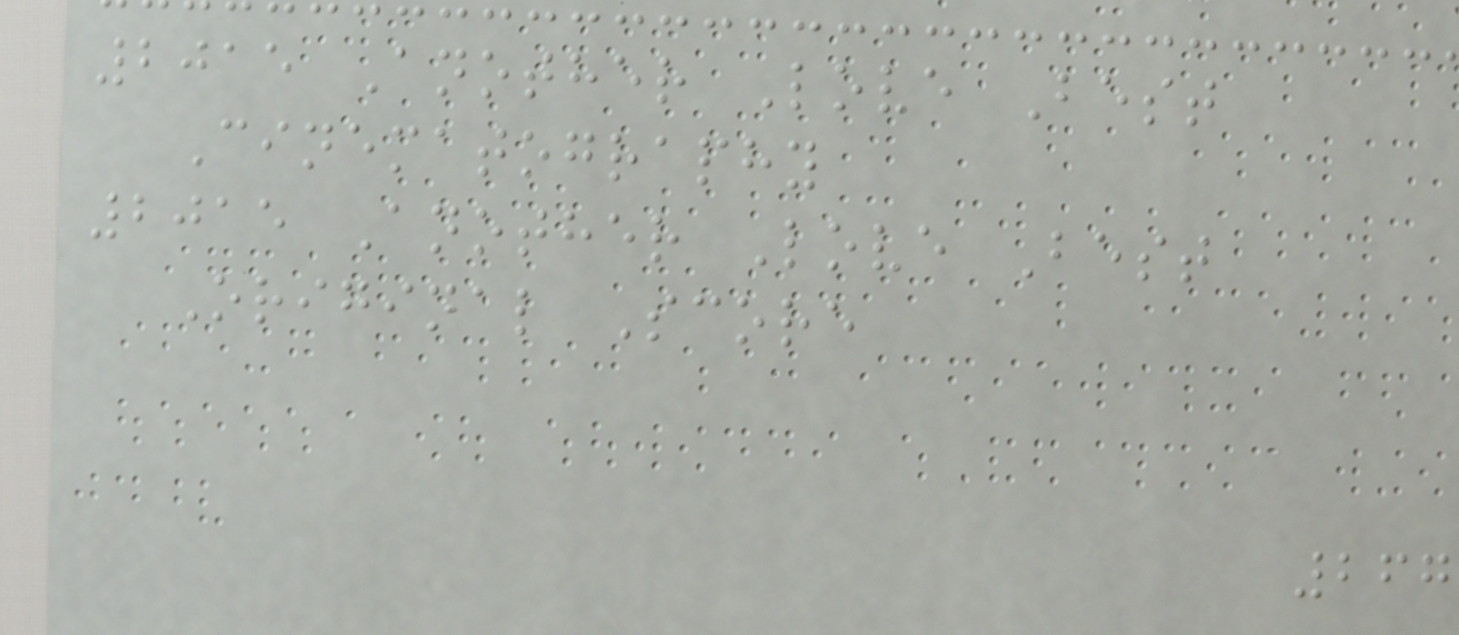2015 Another Love Best
Cinematography
2015 Another Love Best
Original Score
267
